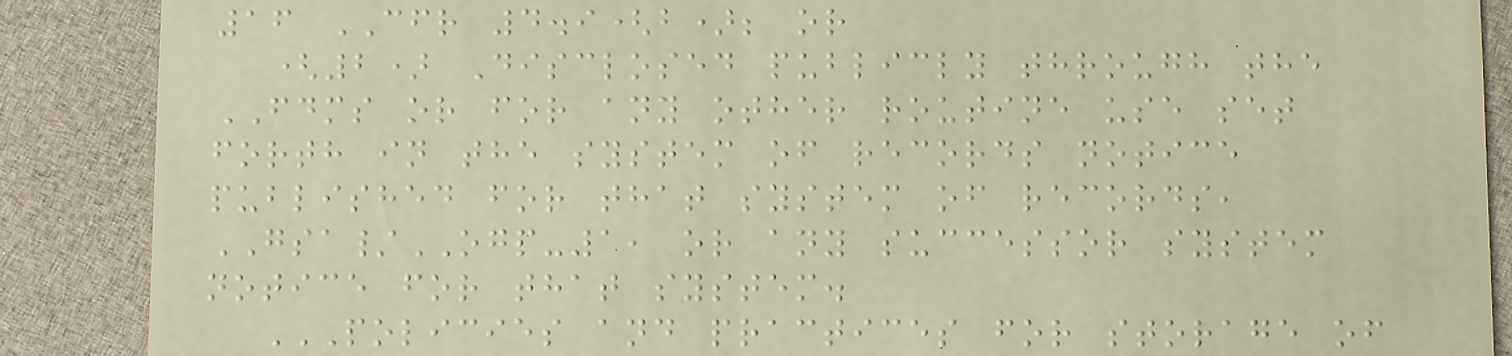16 CFR 4.9(b); or
(2) Disclosed publicly through the
FDMS or for any other routine use set
forth in the system of records notice
published for that system of records,
GSA/OGP-1, or any successor system
notice for that system.
POLICIES AND PRACTICES FOR STORAGE OF
